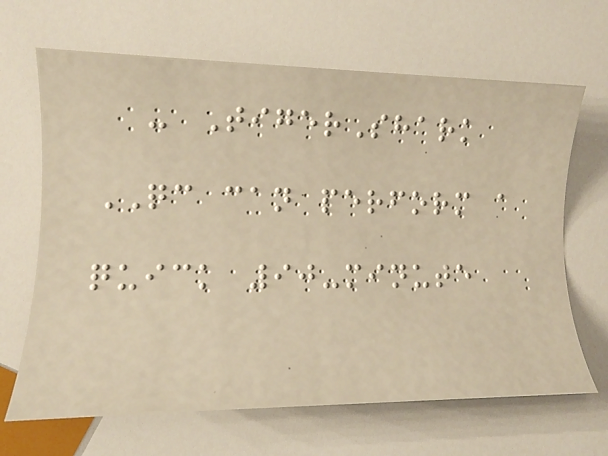- TigerShark
QC can perform a
quick 90-minute
